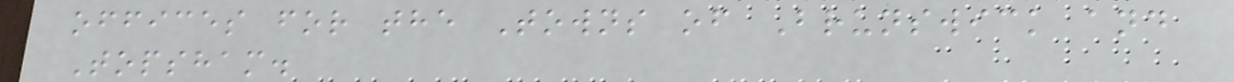offices for the Towns of Brunswick and
Topsham.
